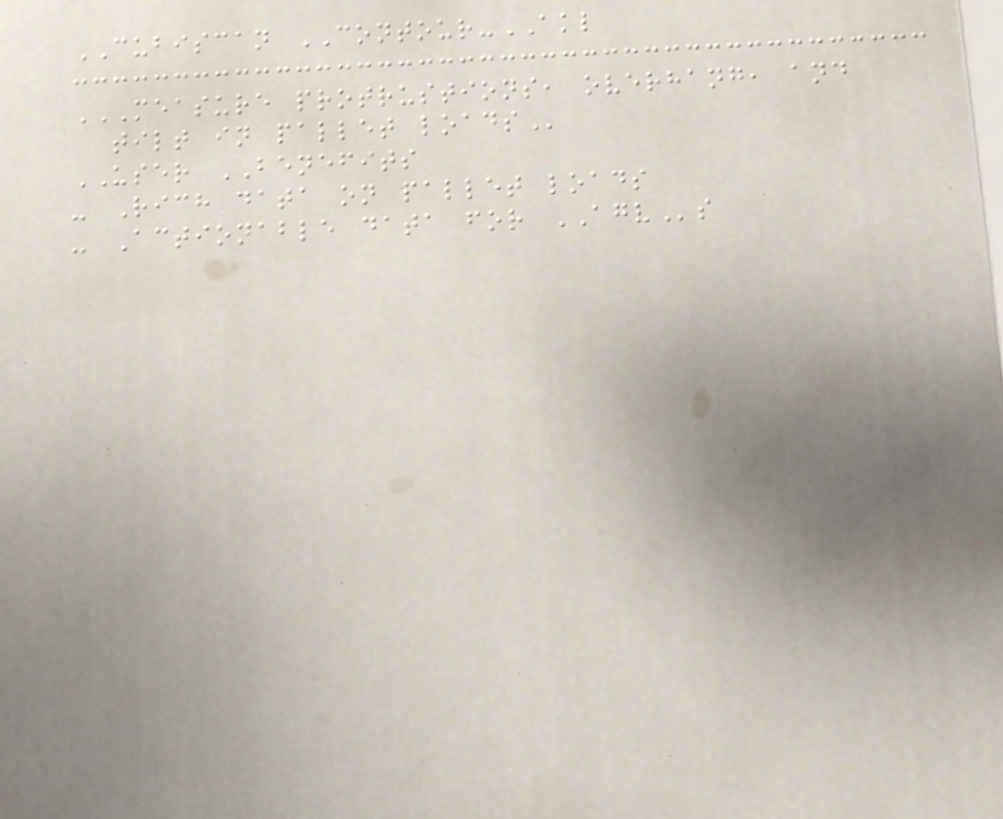CUBISCAN CONTOUR-AKL
MEASURE PROTRUSTIONS, OVERHANG, AND
TILT IN PALLET LOADS
USER BENEFITS
- Rich data on pallet loads
- Actionable data for AGVs
